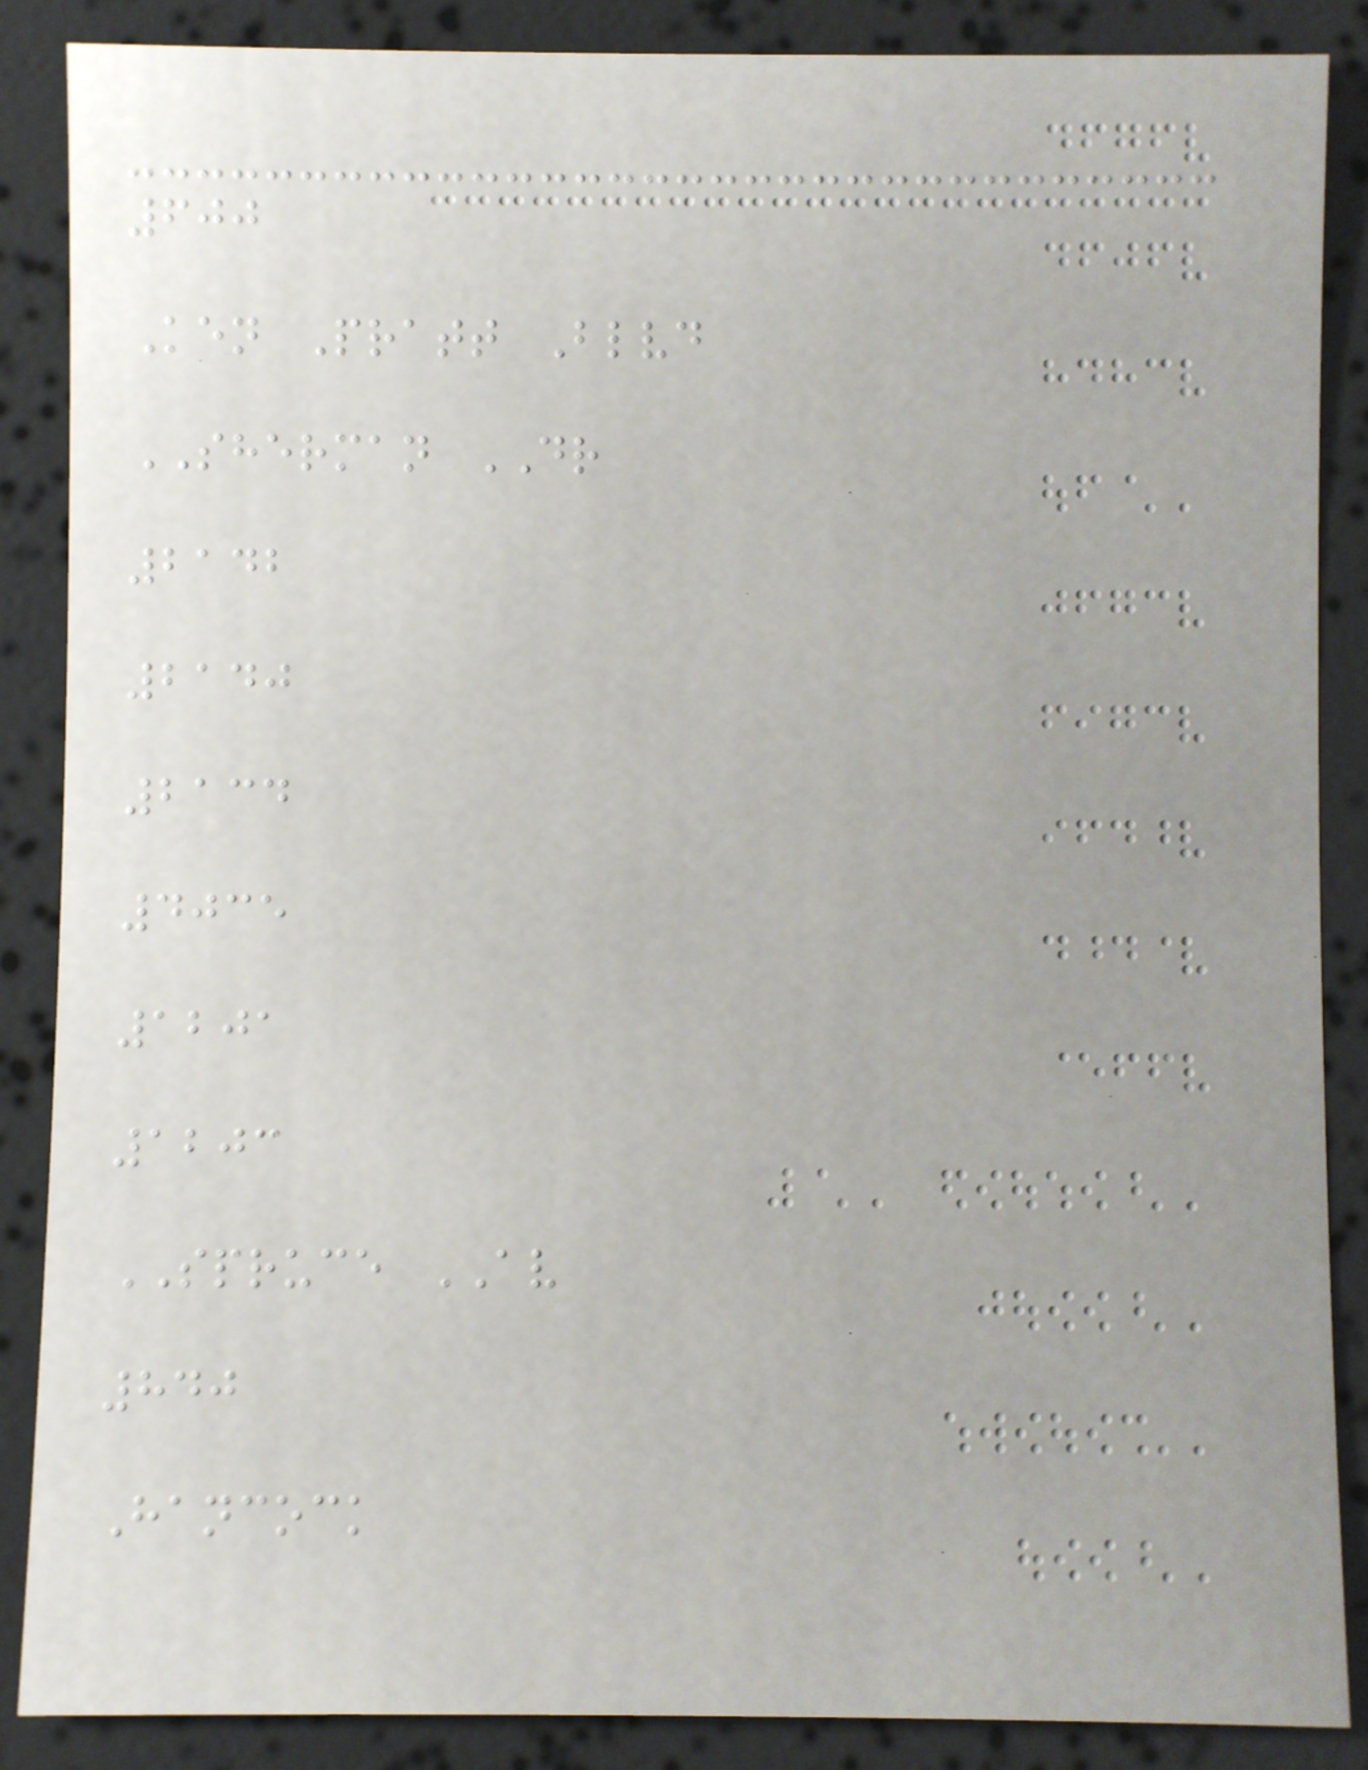600
Ken Pratt Blvd
SHERMAN DR
2142
2140
2134
4035
1201
1203
SPRUCE AV
840
Hancock
